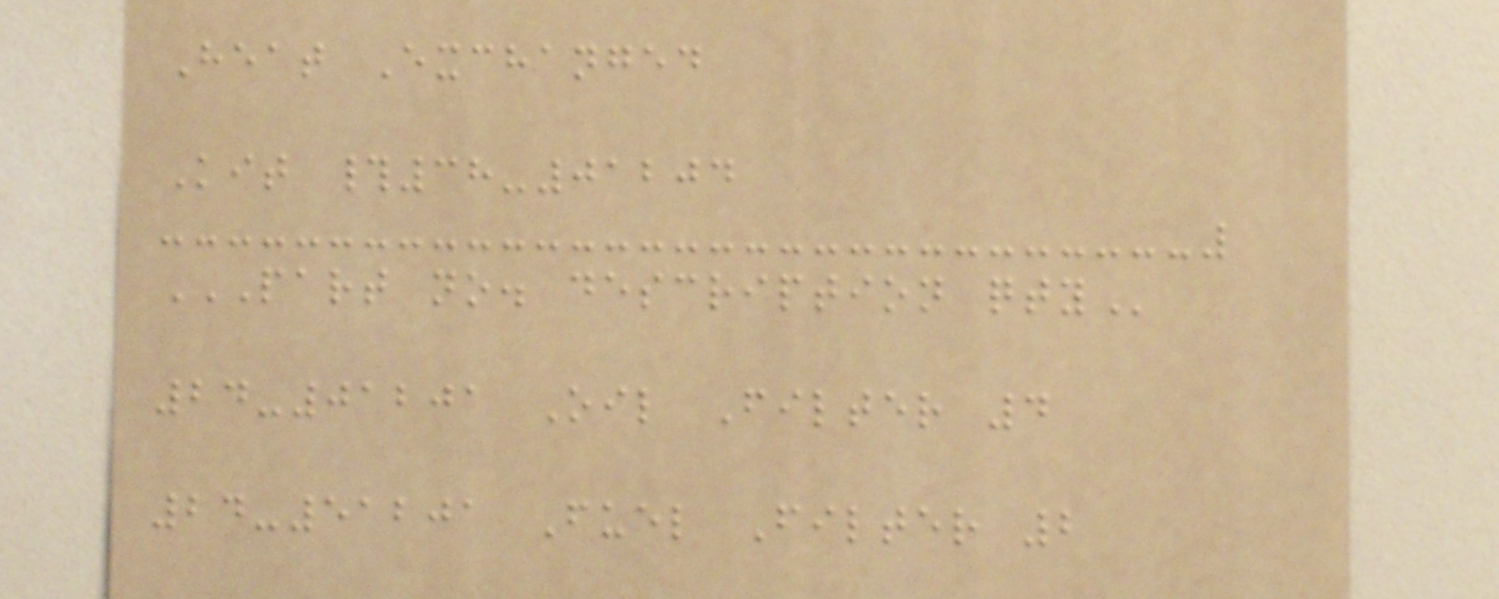Heat Exchanged
Kit #38-01204
PART NO. DESCRIPTION QTY
24-01201 Oil Filter 4
24-51201 Fuel Filter 2
